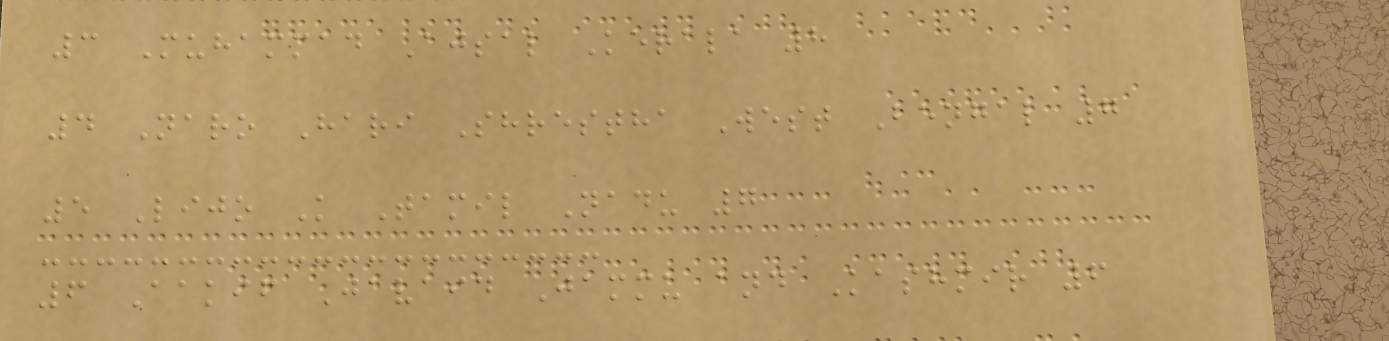3 Muhammad Ajsal Kerala 8
4 Naro Hari Shrestha West Bengal 7
5 Lijo K Tamil Nadu 7
6 Aakif Javaid Jammu and Kashmir 6
